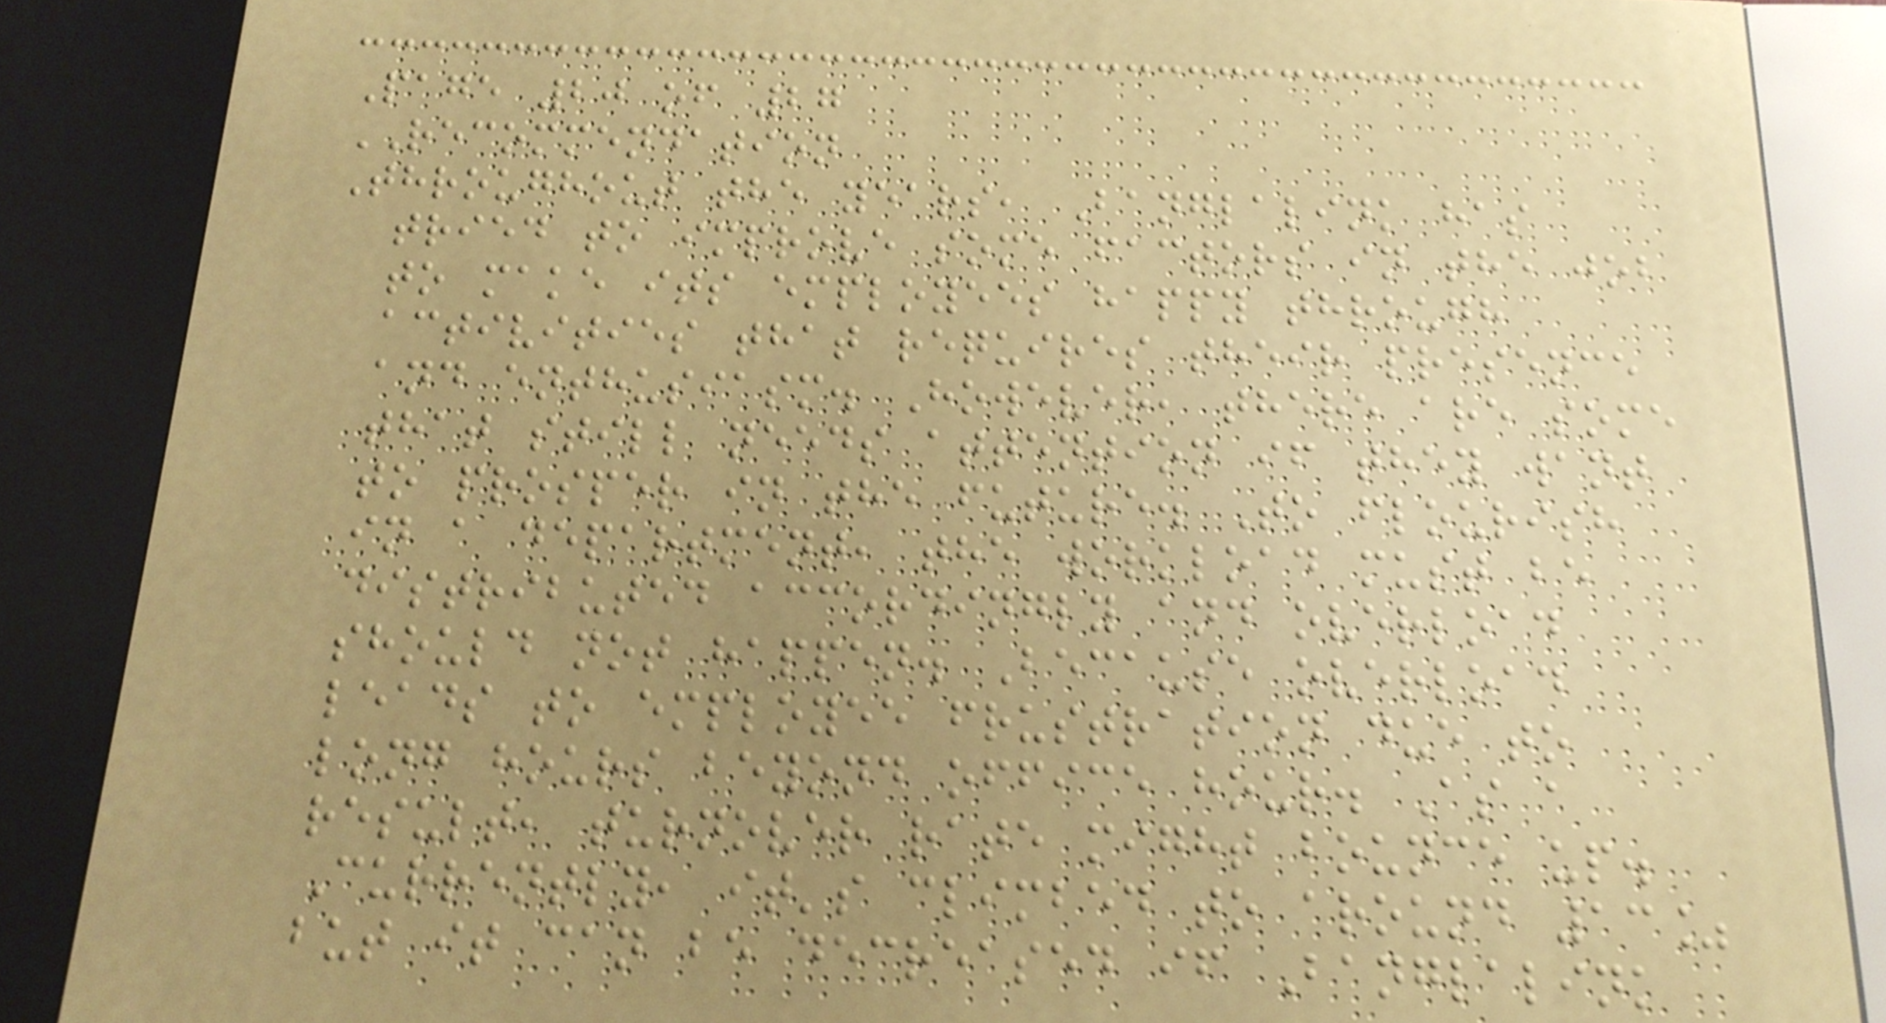Page 20 of 27
RECOMMENDATION
Throughout the years, Banglalink has
tried to improve some factors in the job
to make its employees happy through
activities that requires their presence
and enthusiasm. However, there are some
that still needs attention if they want
to prosper in the future. To flourish
in a department, the workload must be
distributed accordingly and overload
should not happen. Because overload
leads to employee frustration due to
long hours beyond office hour. As a
result, turnover rate might bounce up.
Currently, it's climbed to around 13%
but it can be decreased if Banglalink
